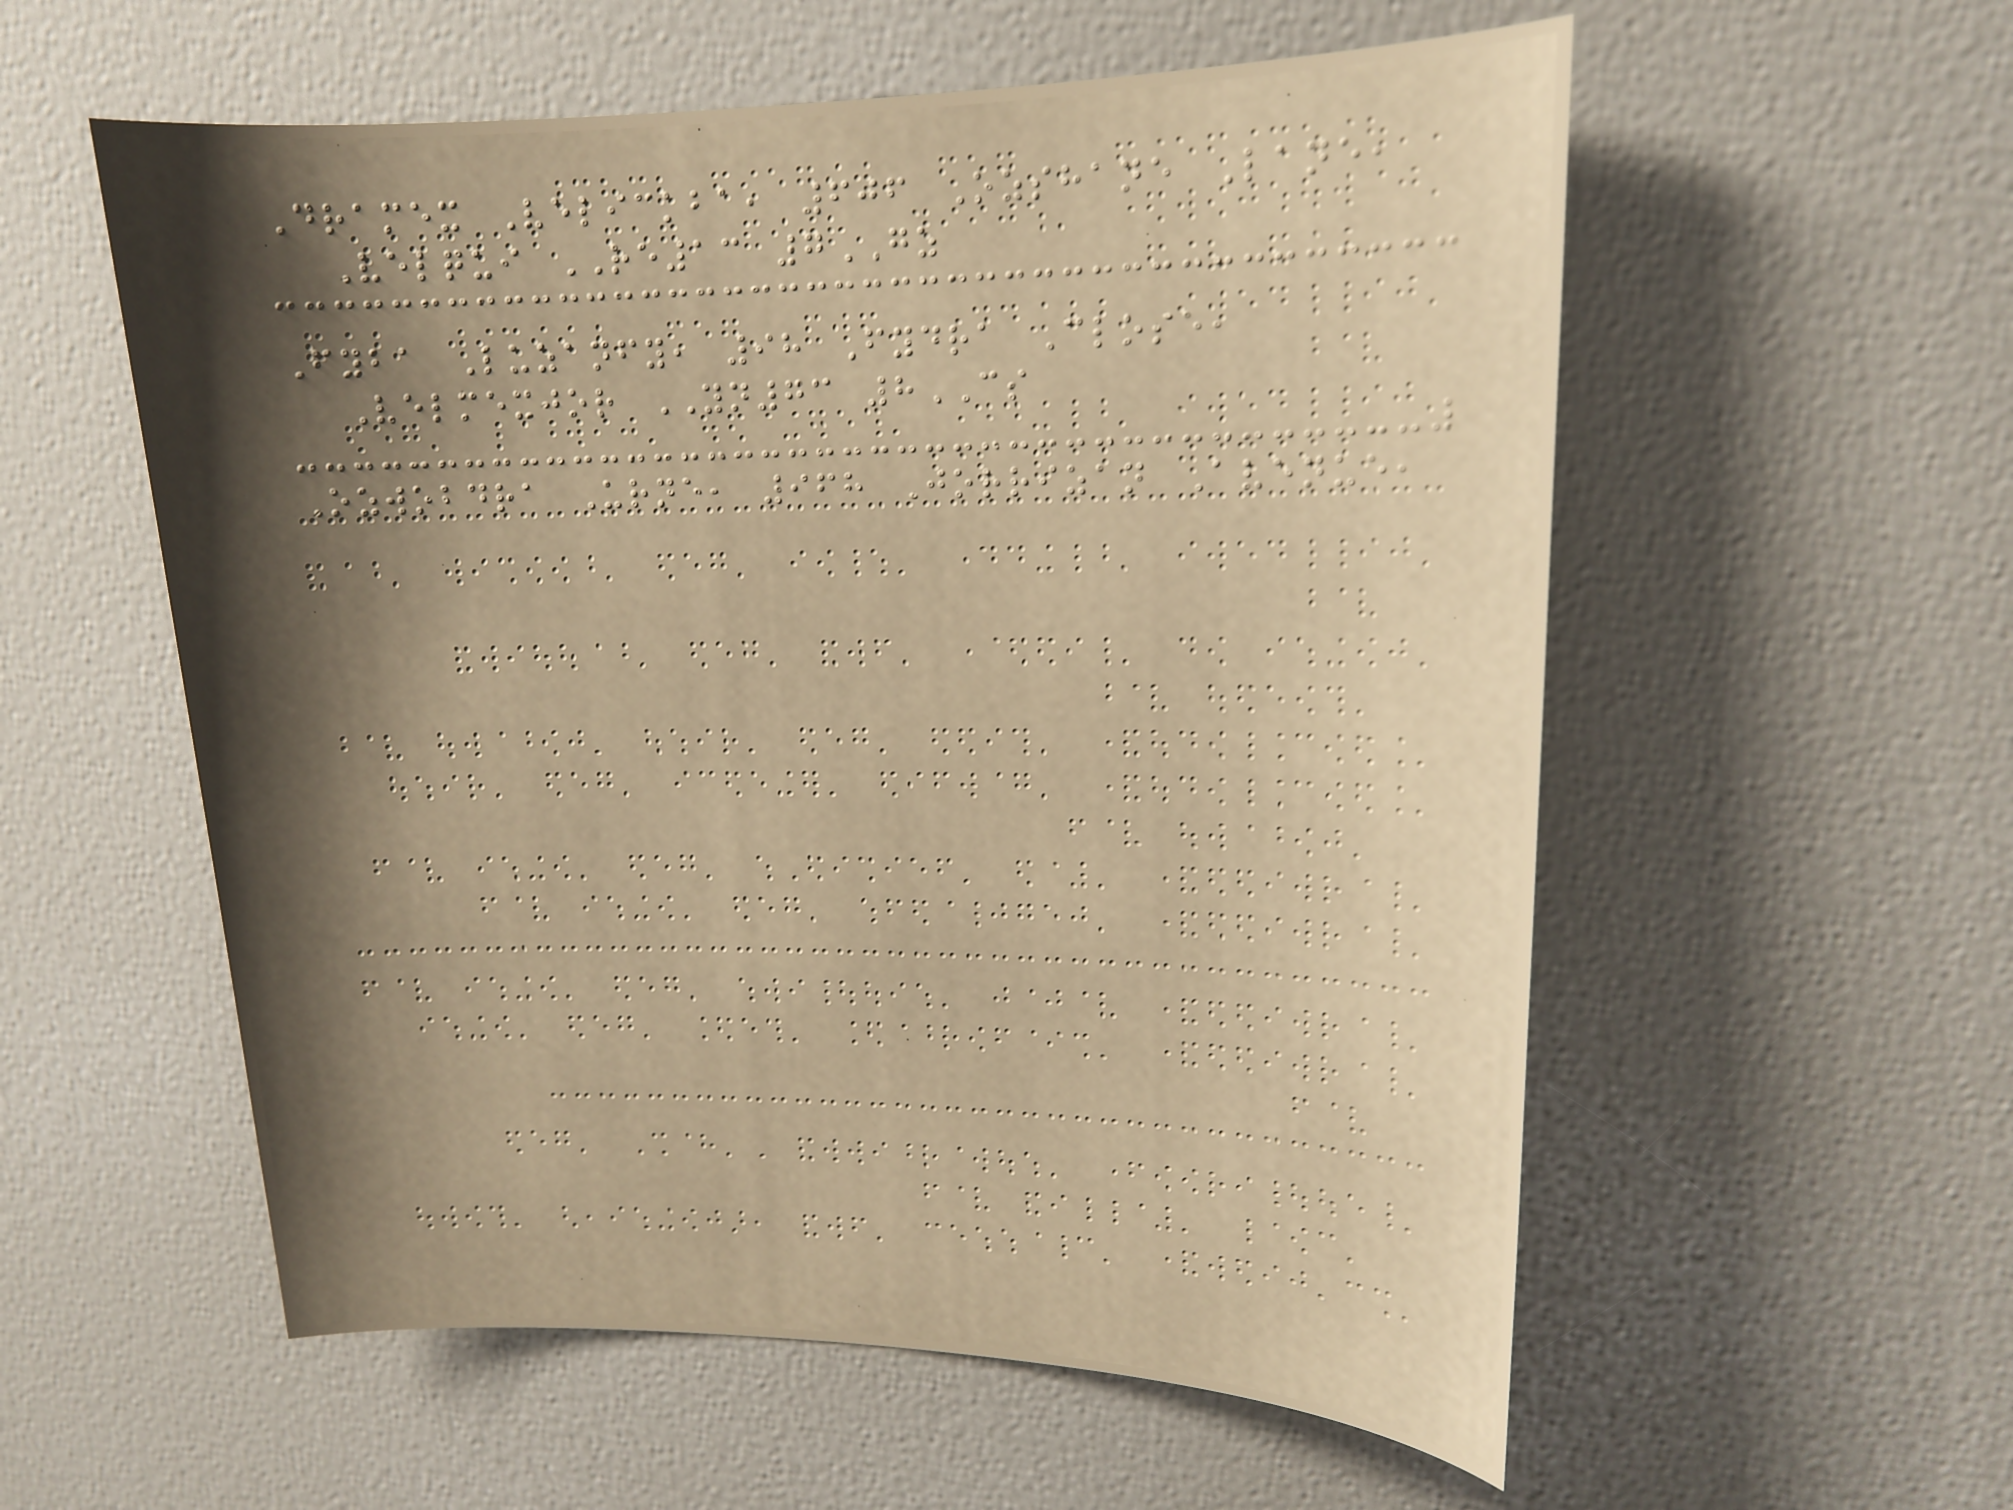Dramex Velickba, 606 Ozshane Lane,
Velqui RE13 7GZ
Fyba Luzanfy, 98 Fydra Close,
Velmexjor YN73 8CS
Ozwobdra Urne, 968 Jorrizan Avenue,
